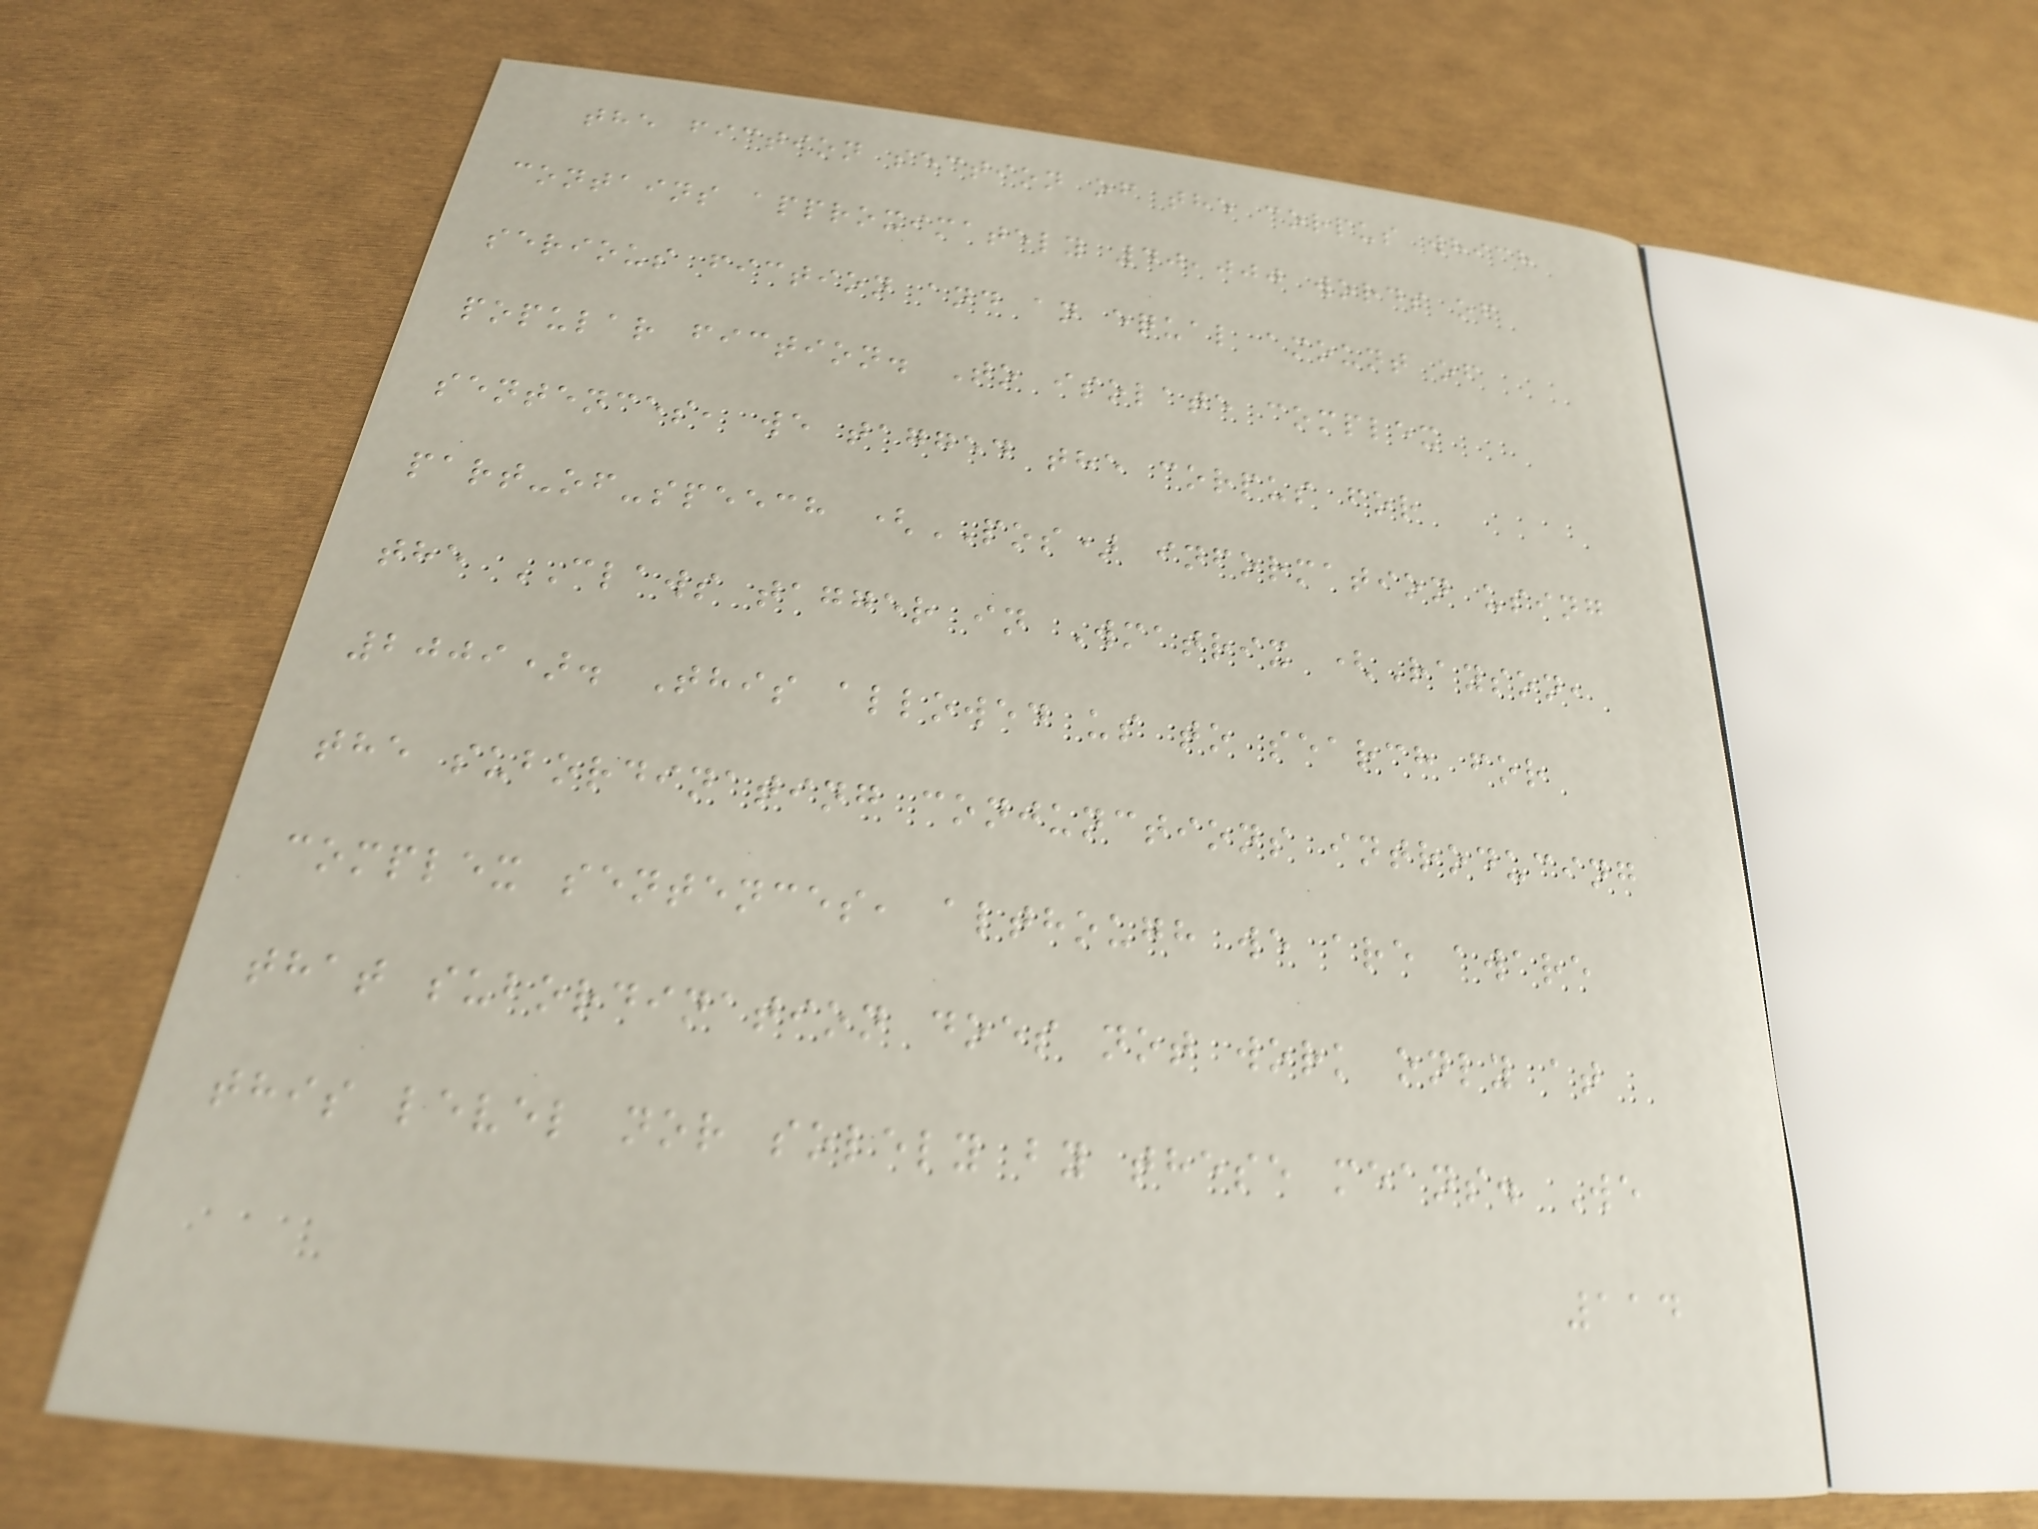the fiction section of the corpus which
contains approximately 40,000 words of
serious fiction and an equal amount of
popular fiction. To isolate complex
sentences, we tagged the corpus for
part-of-speech (POS) information using
the CLAWS tagger in Wmatrix (Rayson,
2009). This allowed us to search for
the subordinating conjunctions introducing
complex sentences, although we are aware
that subordination does not work only at
this level nor solely by these means. We
114
